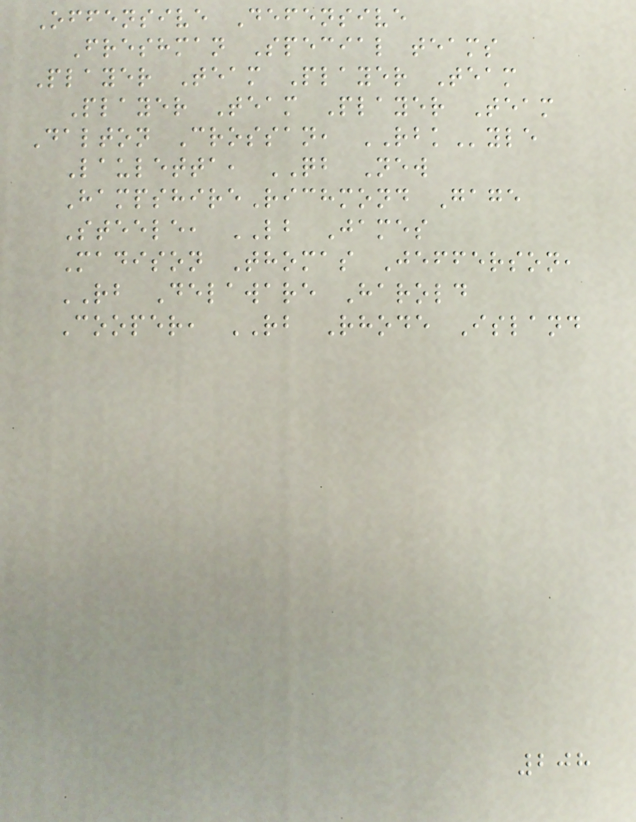Offensive Defensive
Freshman Special teams
Player Team Player Team
Player Team Player Team
Dalton Crossan, RBKyle
Lauletta, QB New
HampshireRichmond Gage
Steele, LB James
Madison Thomas Jefferson,
RB Delaware Harold
Cooper, RB Rhode Island
208
